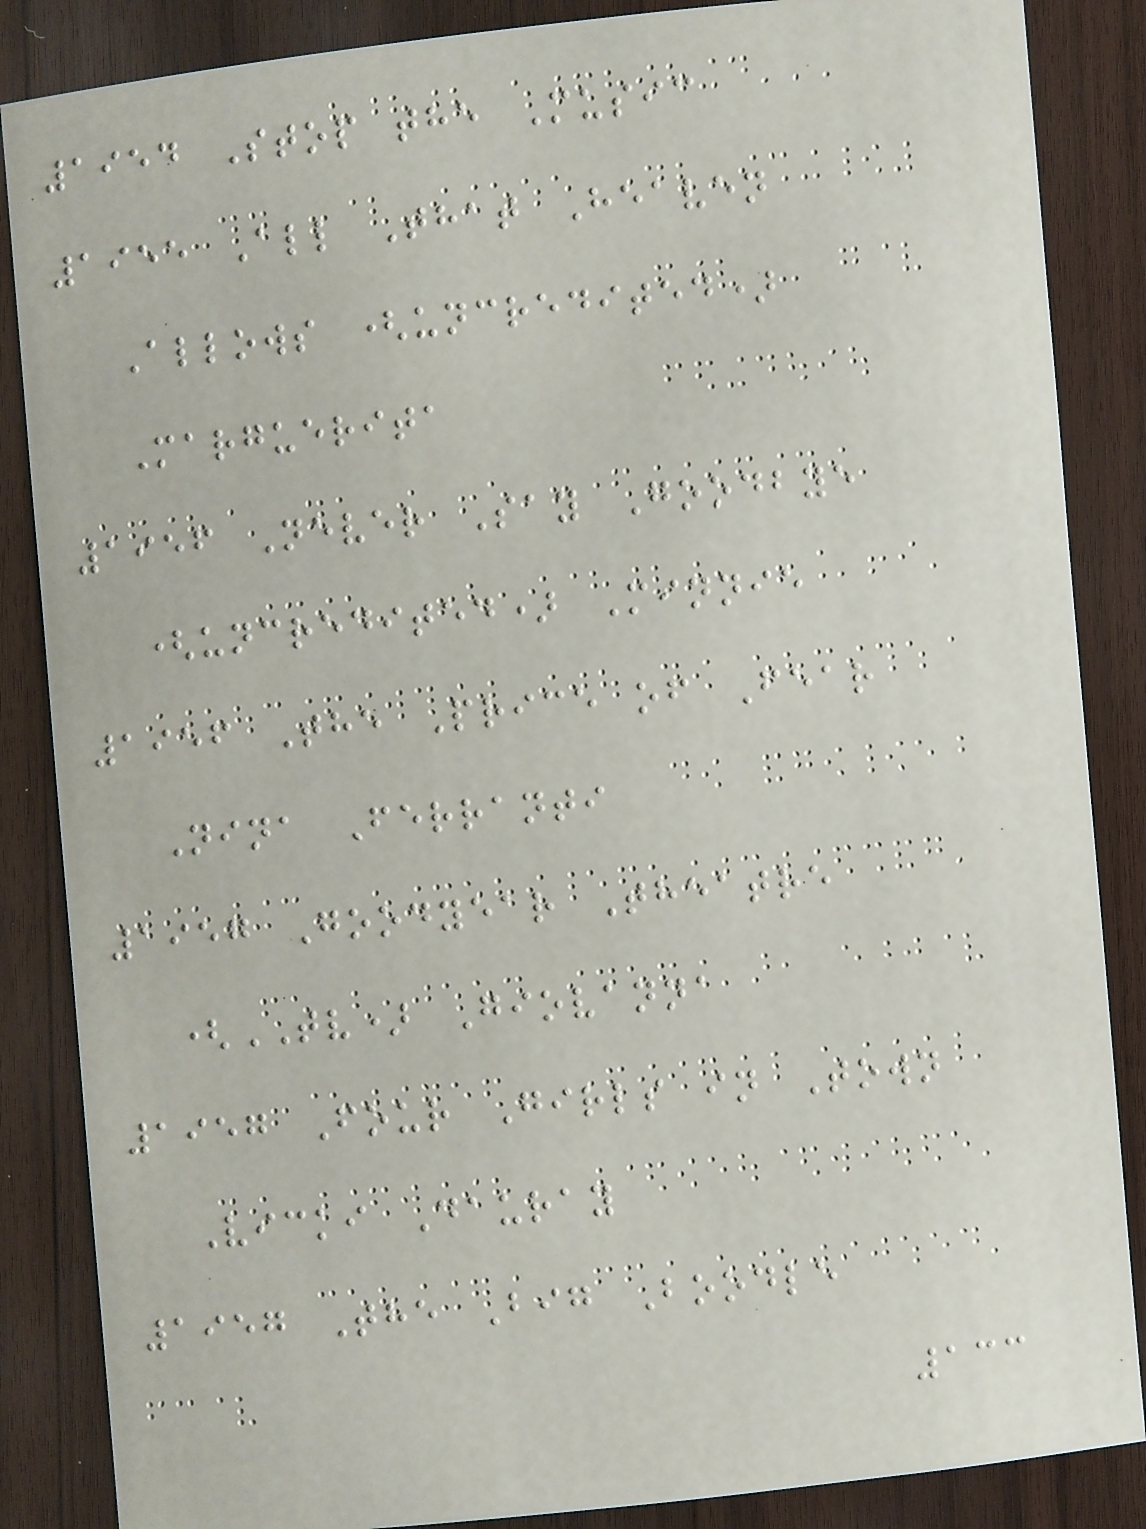1954 Stop the Music
1955 All That Heaven
Allows (uncredited)
Marguerita
1956 Never Say Goodbye
(uncredited) Minnie
1956 The Price of Fear
Nina Ferranti
1957 Goodyear Theatre
(TV) Giovanna
1957 Four Girls in Town
Vicki Dauray
1957 The Big Boodle
133
